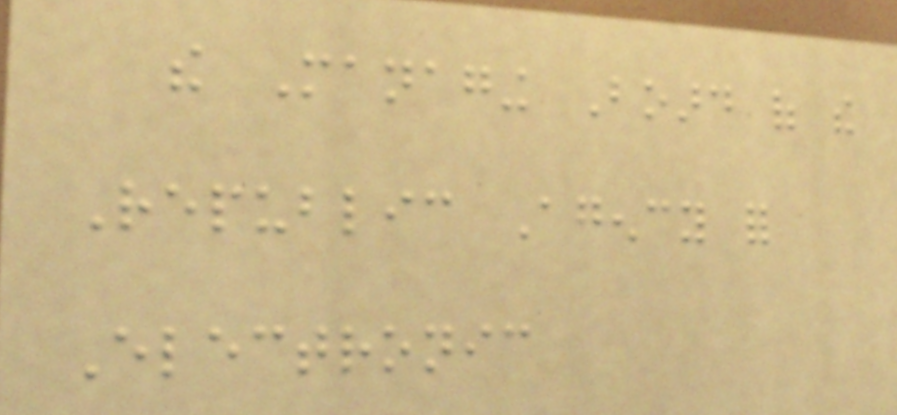the Managing Board of the
Republic Agency for
Electronic
